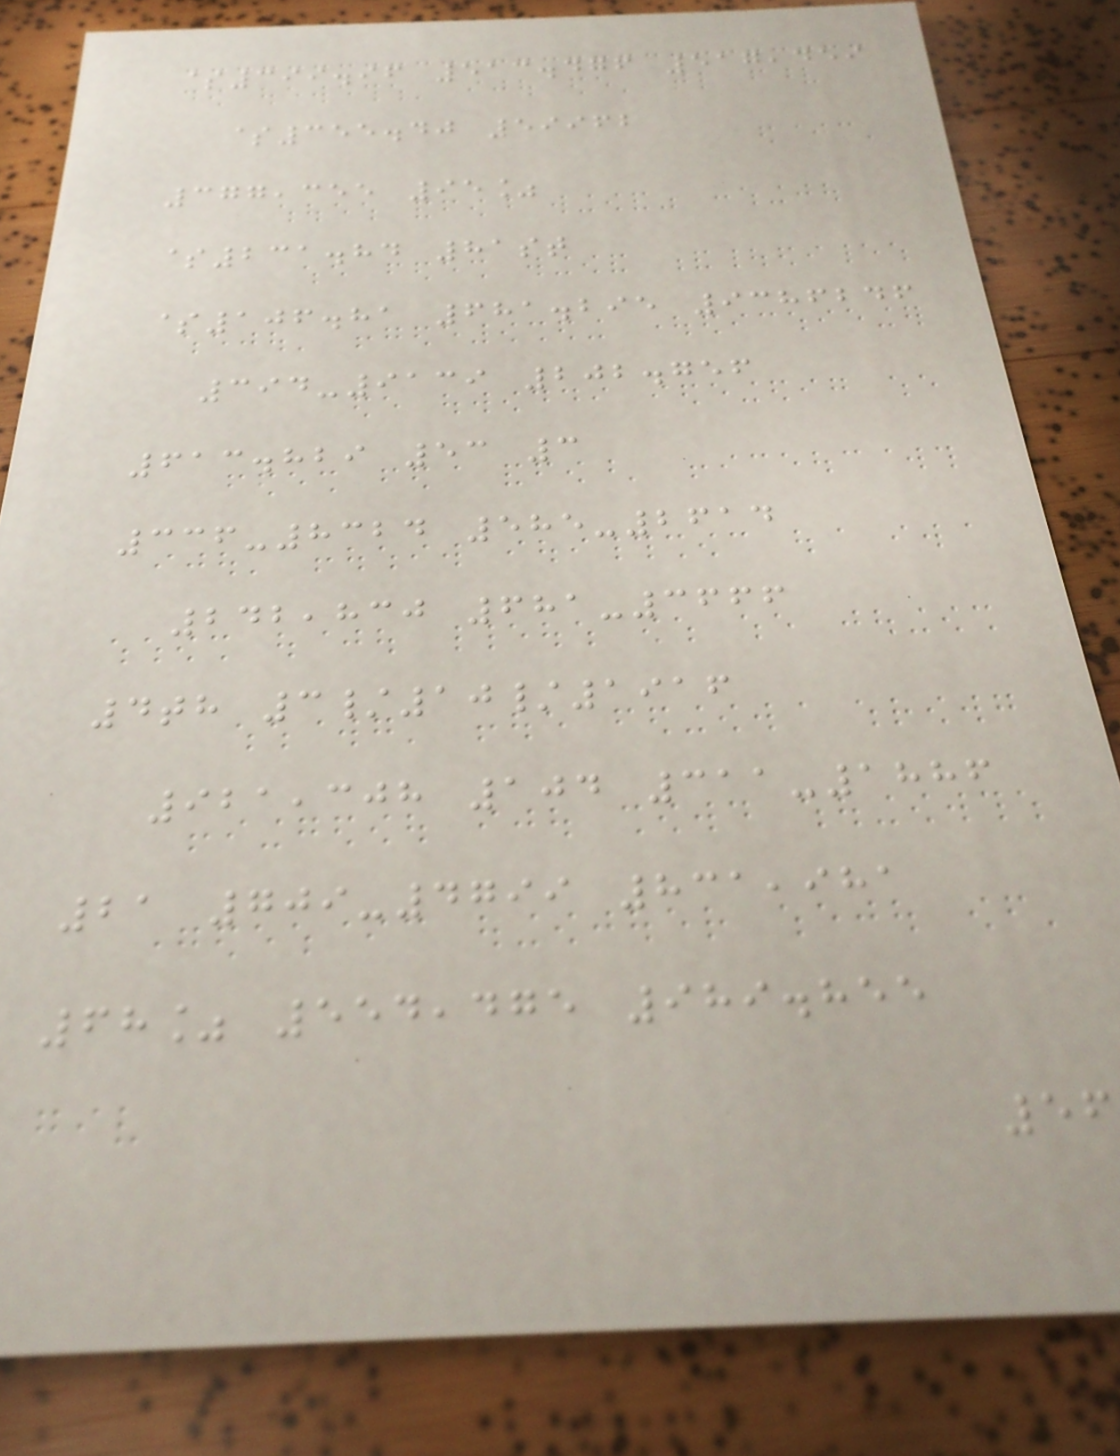$399.96 513.476 517,459
$355.40 59962
377,355 95%
$231.84 81st
$106.81 681.295 9386246
394-9139 202.756
613.829 53 3
336-8324 585-2614
242,830 681-3666
4th 3/10/1916
921,308 104 311-1886
21 709-4799 831,981
68% 554,475 989.855
56
